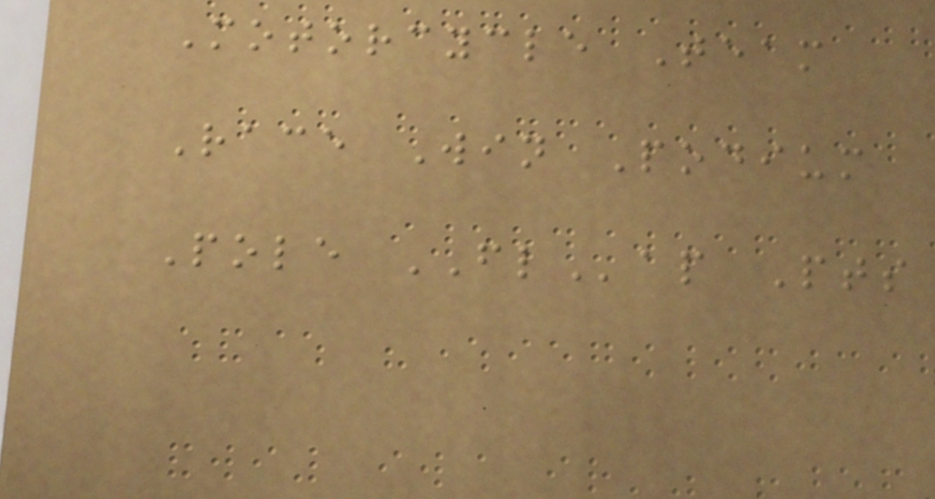Motorcycle Team
Race Win Podium
Pole FLap Pts
